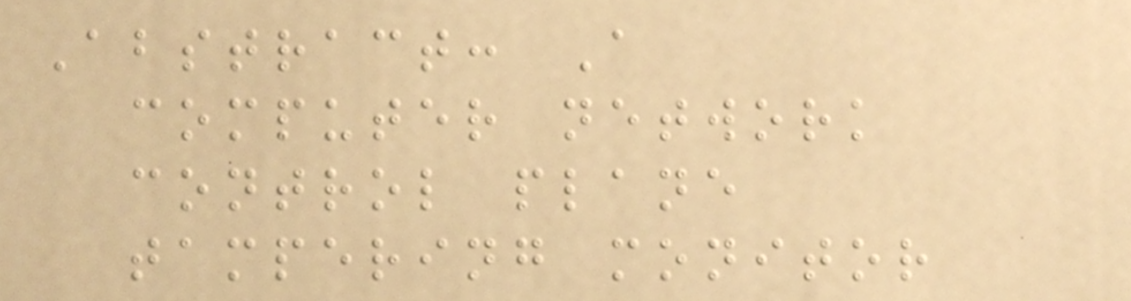Abstract: A
computer network
control plane
tampering monitor
